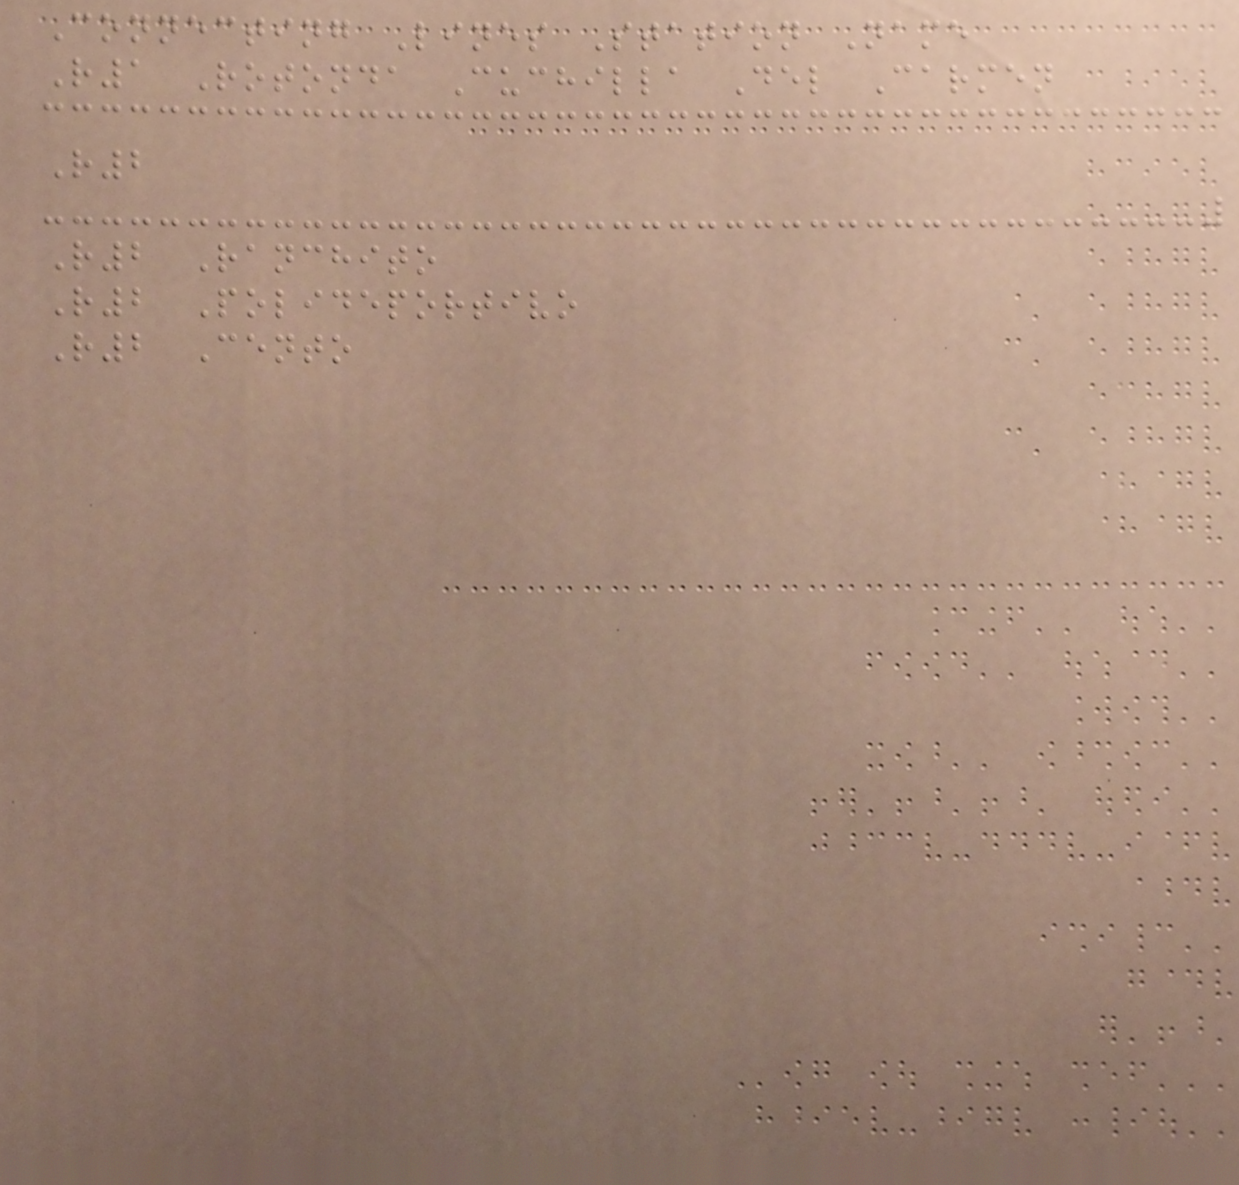Connecting Lines Station Name
R1 Rotonda Cuchilla Del Carmen
R2
R2 Ranchito
R2 Polideportivo
R2 Cento
